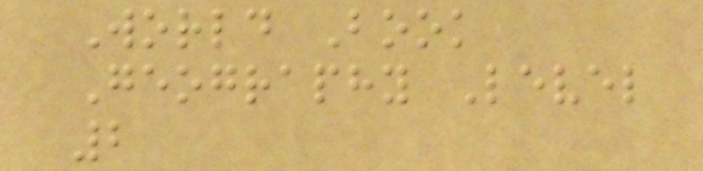World Book
Geography Level
2
